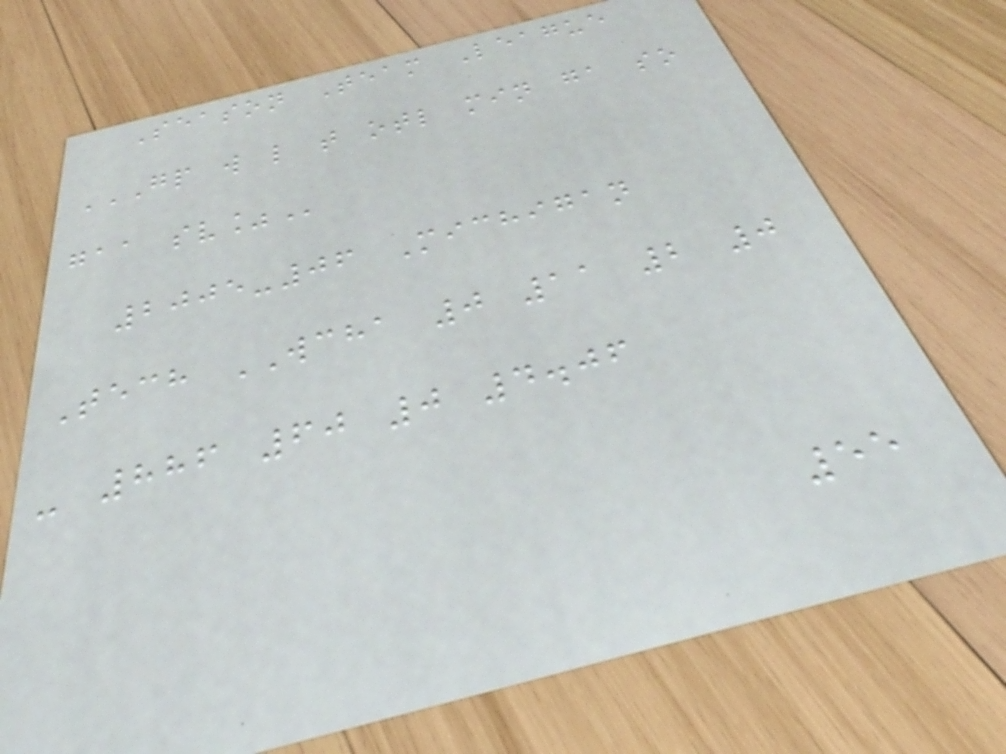Season Team League
GP W L T OTL MIN GA SO
GAA SV%
2005-06 Michigan
Tech WCHA 0 11 2 0
- 886 60 0 4.06
55
